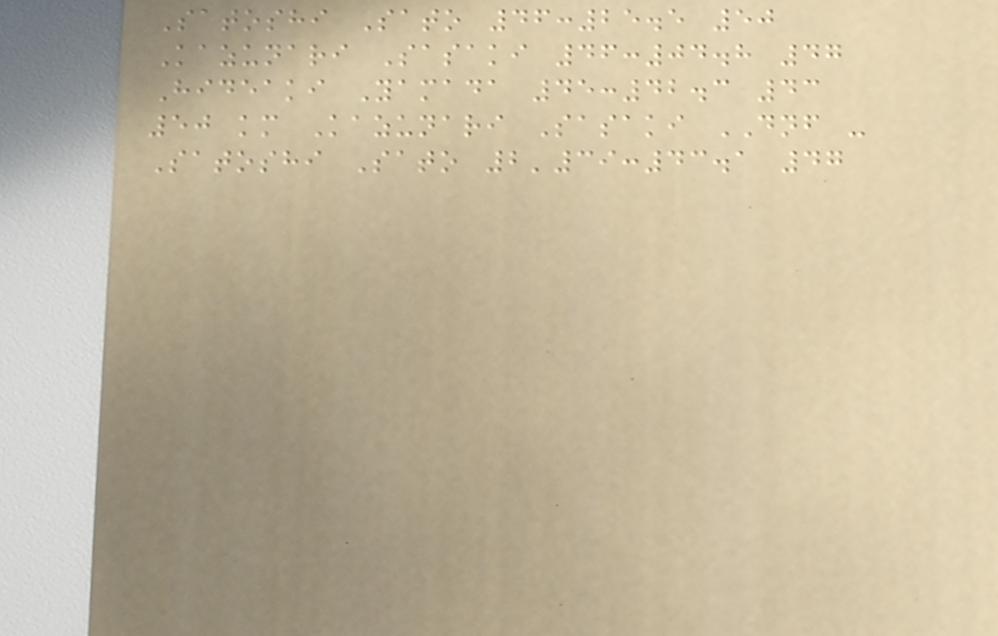Satoshi Sato 46:25.5 50
Kazunari Sasaki 46:04.8 47
Hideaki Yamada 45:42.3 43
50 km Kazunari Sasaki DNF -
Satoshi Sato 2'39:43.1 47
